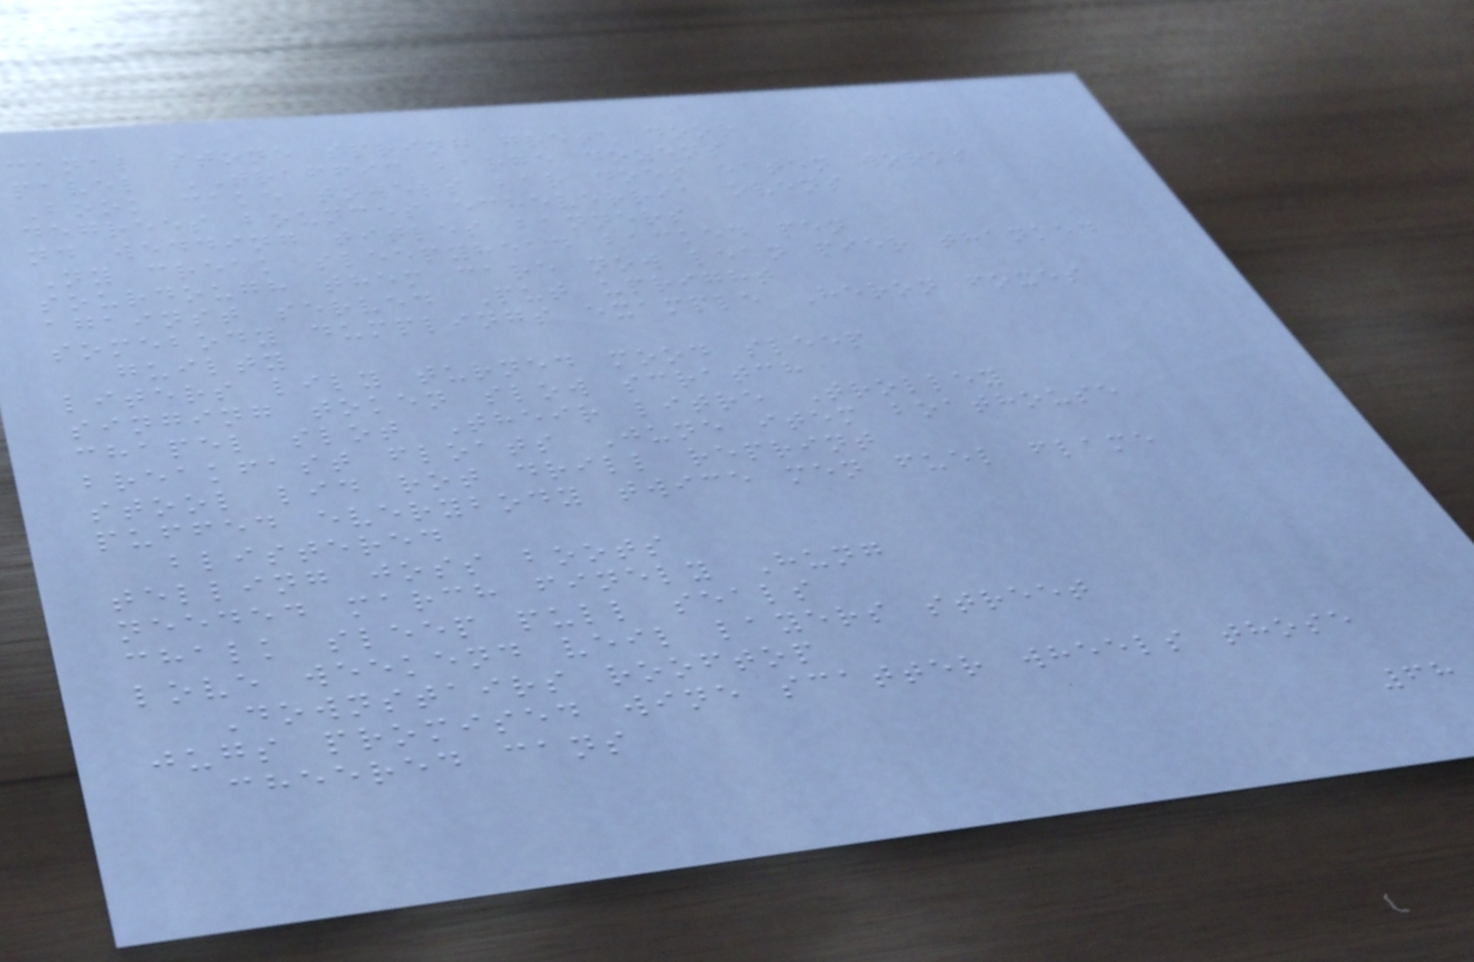canal stone spring greta door
pavel TRAFFIC barge dozens
Book cake towels bar does eaten works
degrees bounces echeverria ovens
nd wedding titles banners
Ny creak sleepyhead backed pen
sourdough them care now lean pier thanked
against served Put upright
somebody dumplings example Heron foxes
guilty
liters lily turned mood sleep
singing token slow scratch
chapel slot Their litre Trolley
breakfast floats June item boathouse
stool lid rot drill reprint
puffed everybody twice men fuel flame
blistered
telling joss boots
needed march finely Hung
chalk sleep pull seals
love weekend veil layers street
Downstairs rooftop
jugs promised wine scatter wheels those
cheered cans
68
